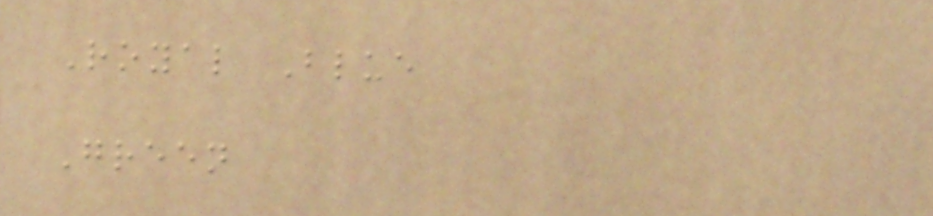Royal Blue
Green
